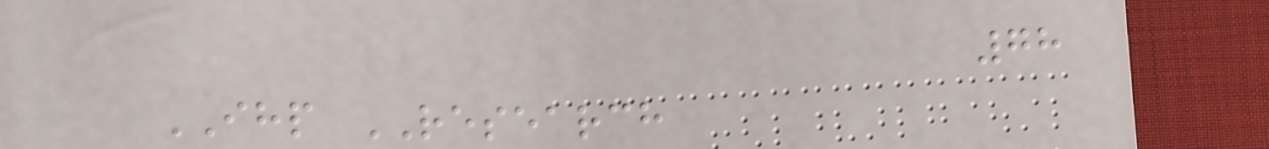78
IHP RESEARCH
